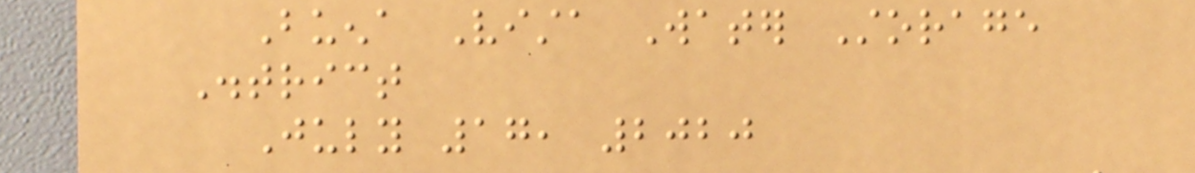Buena Vista Water Storage
District
July 17, 2020
